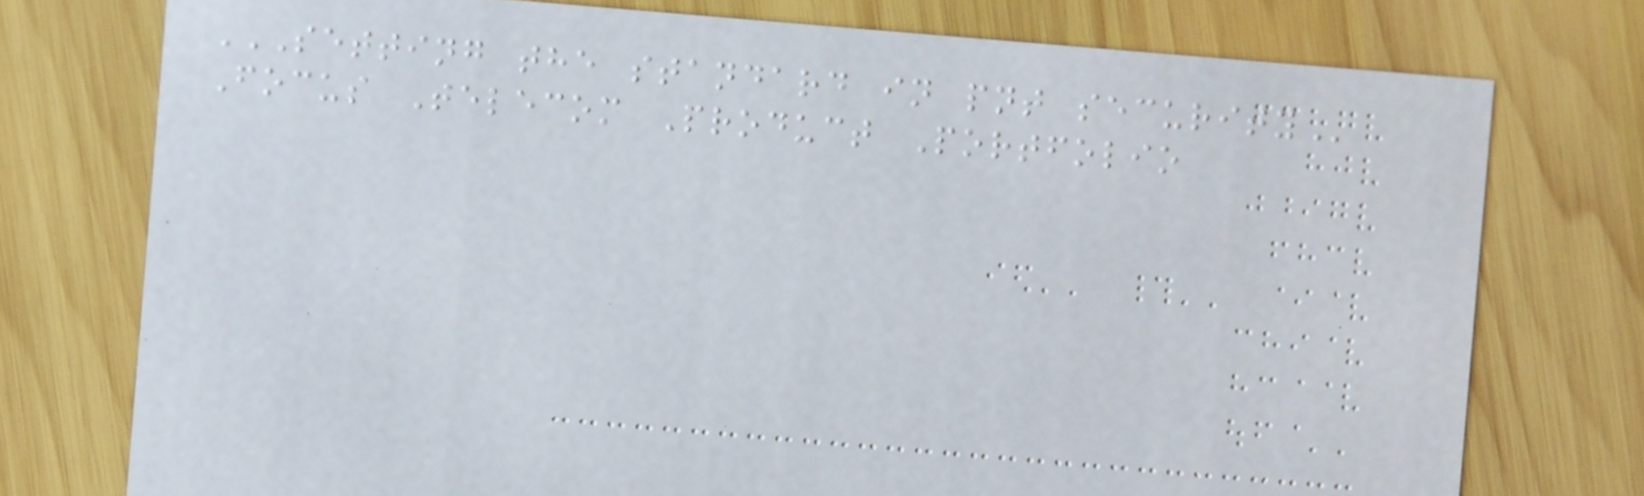SETTING THE STANDARD IN PNT SECURITY
Focus Telecom Product Portfolio
